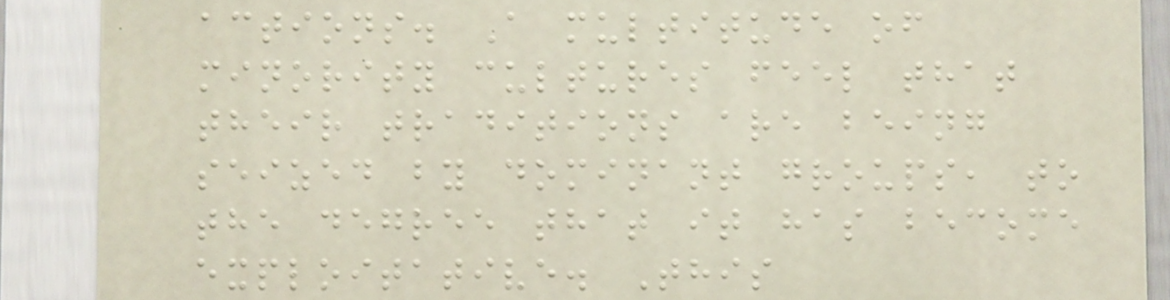actions. A multitude of
minority cultures feel that
their traditions are being
seized by dominant groups, to
the degree that it has become
exploitative. This
